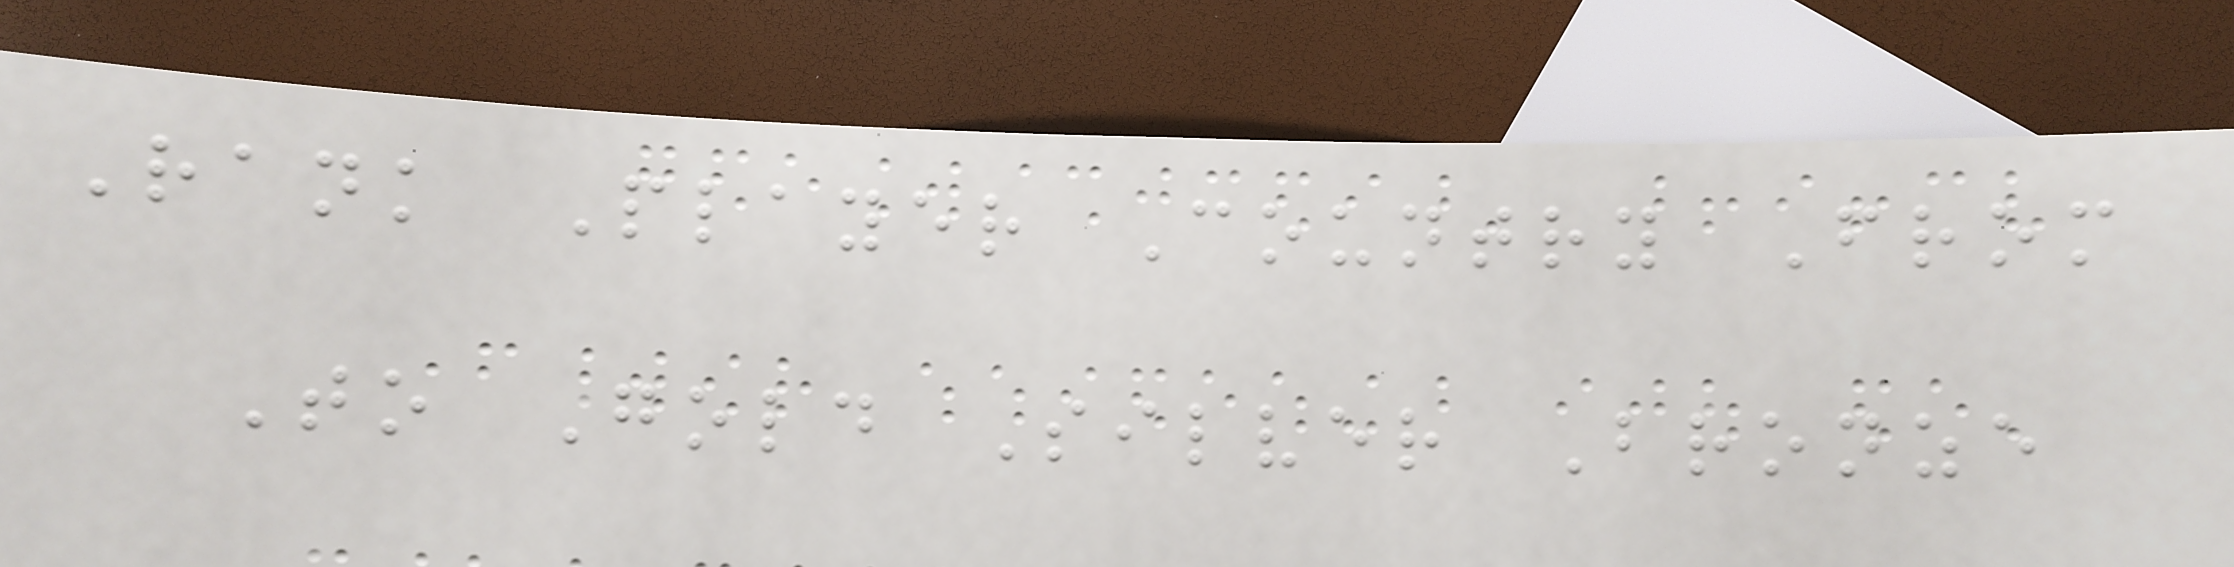Rank Player Country From
To Gold Silver Bronze
